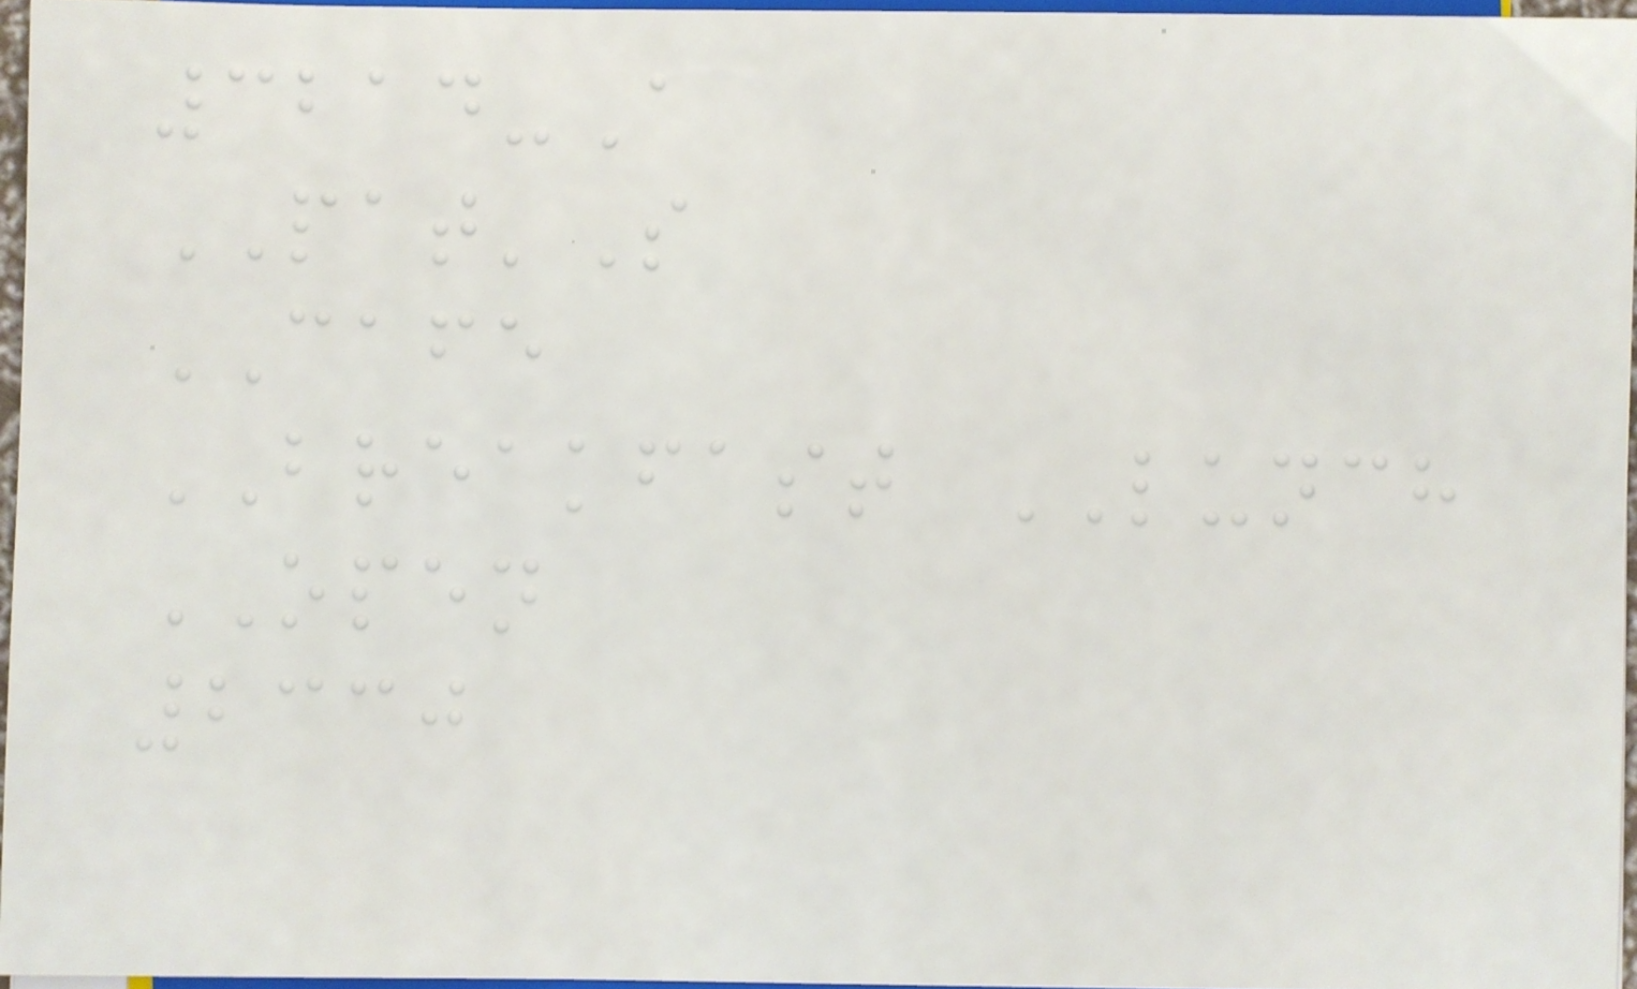3214-A
PAT'S
CAFE
BREAKFAST LUNCH
OPEN
2330
